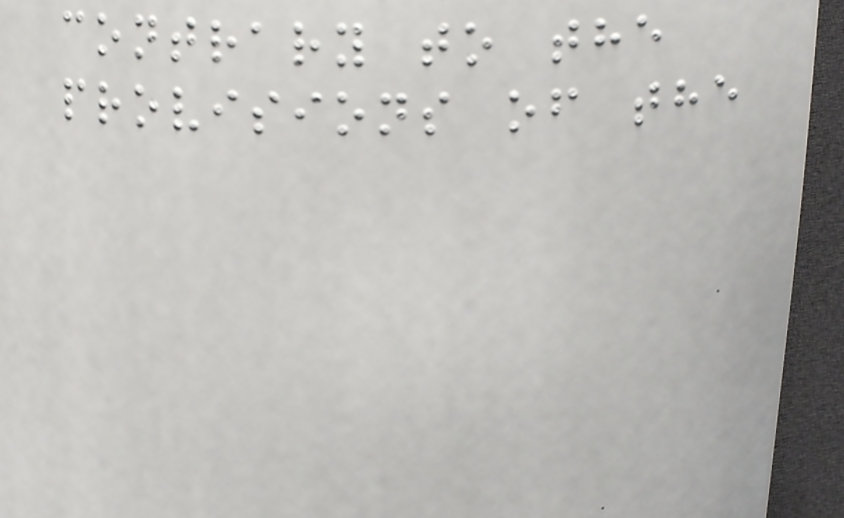contrary to the
provisions of the
